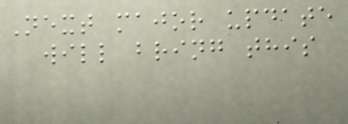Next major update
will bring this
